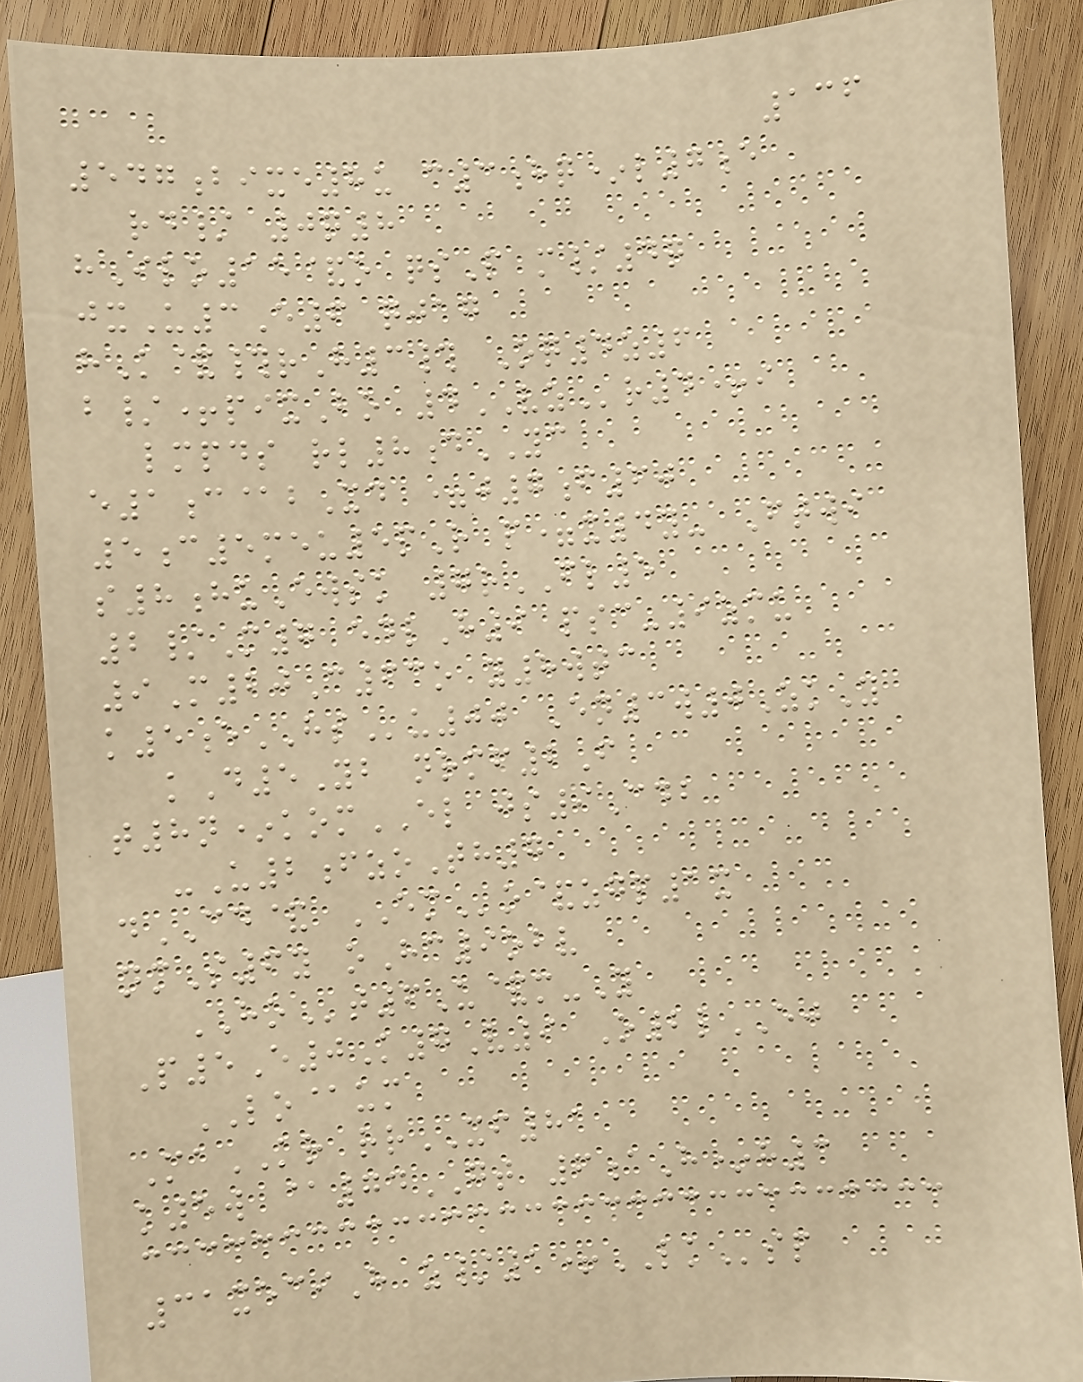136
547bixe8u c3hq*l7e
rd/ 0q8
hIlo15&o qsP m/4q
jxU3E6 qjag
hK&#rH3# Oq4z6
b/+pixBo 4VZr4+i
lmpds rl8dYC
e1c@bXd =j7f60
5c5meu5pR p=x4y- Ftwi
s8huEwsk 7rFL5
2/M7 edlH9 psc-9zmu
9M20C63o y8wtc
k5eHSu00 En3w0ZkY
kD5Yb nrmf2F
t8n*komEL js9Cdb
-U2fzoTh7
dCD& EMo&zgp1x
nmS6y oHc9obv
HOt6U&m-Y
P5E0K7V9 O2lEJ
LO@um
MaKR rrXF81
k5w @74GT 6aH*h3
31xeciH z/1+LKsp
